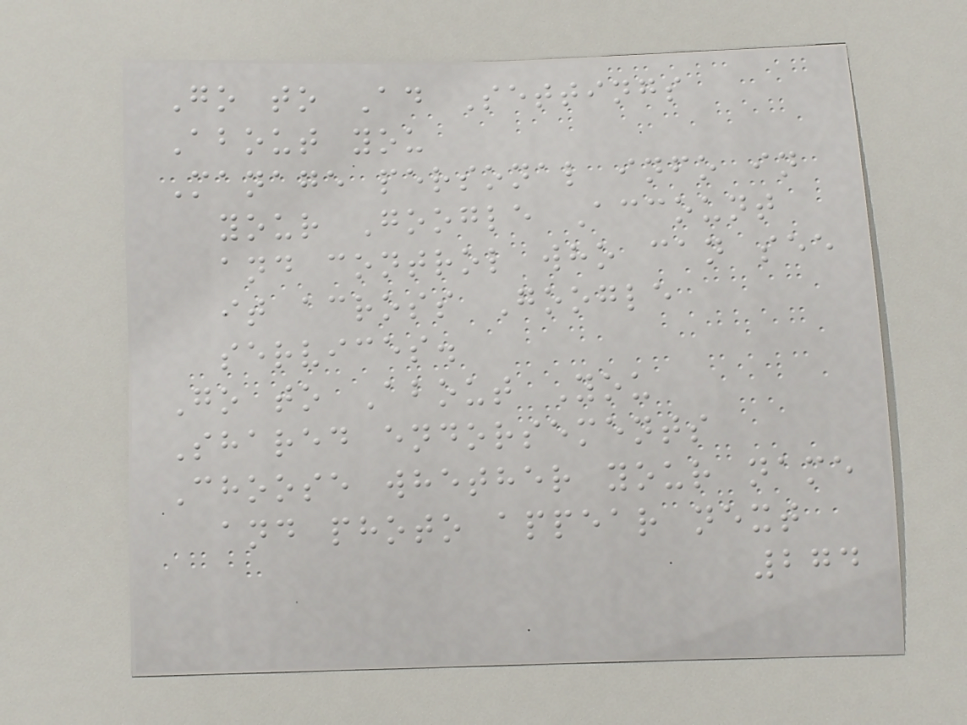Go to Ad Settings
About you
Manage personal info in
your Google Account
and control who can see
it across Google
services.
Go to About You
Shared endorsements
Choose whether your name
and photo appear next
274
